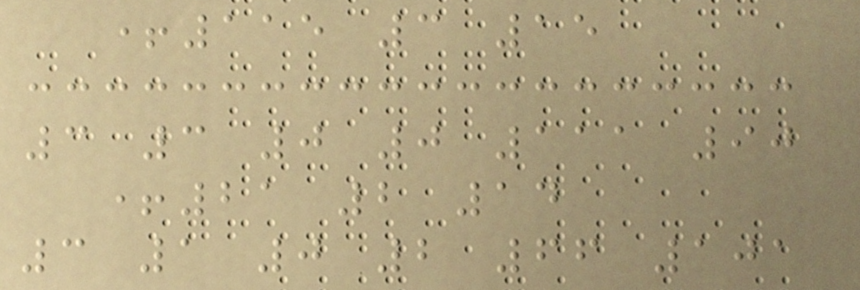+115 3 15
3 3 0 0 111 90
+21 2 14
3 1 0 2 66 101
